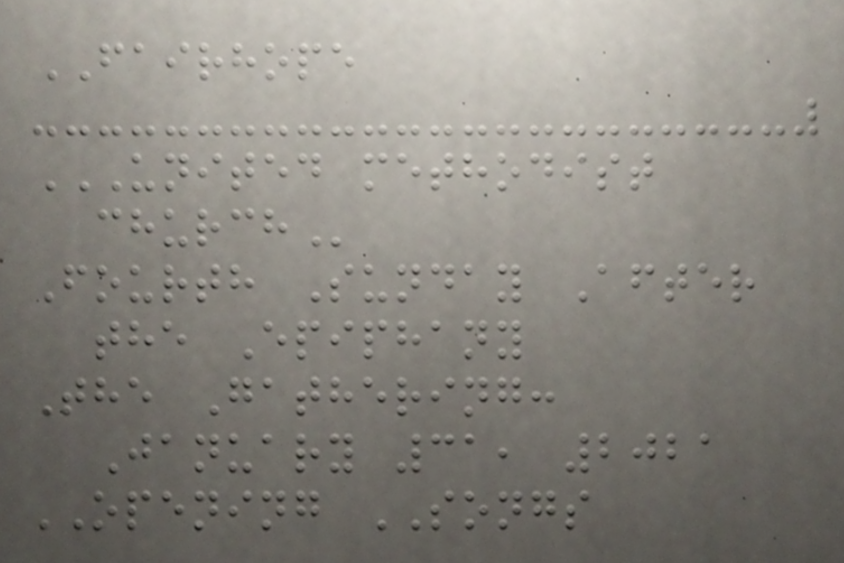FAIRHOPE
UNITED METHODIST
CHURCH
Fourth Sunday After
the Epiphany
The Gathering:
January 31, 2021
OPENING SONGS
